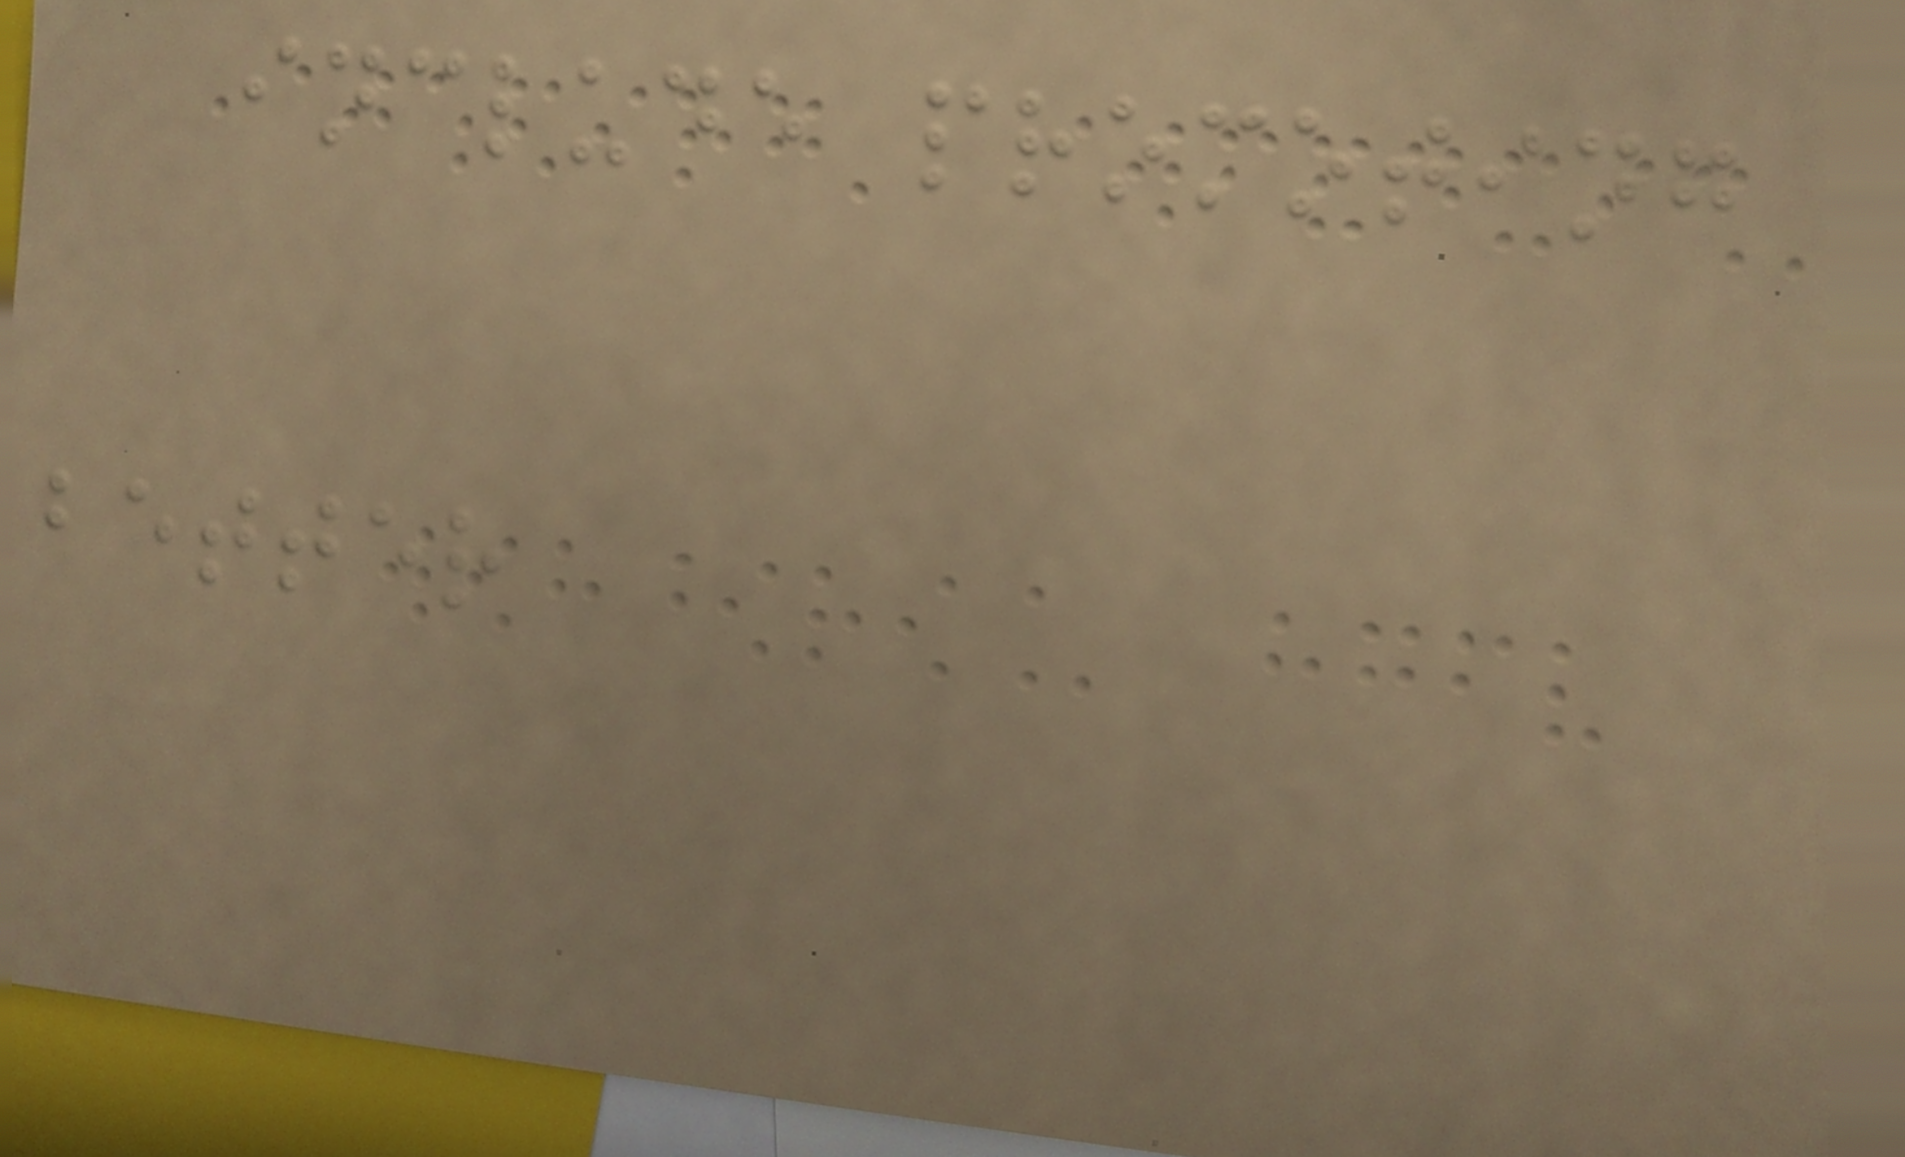include promoting
better
